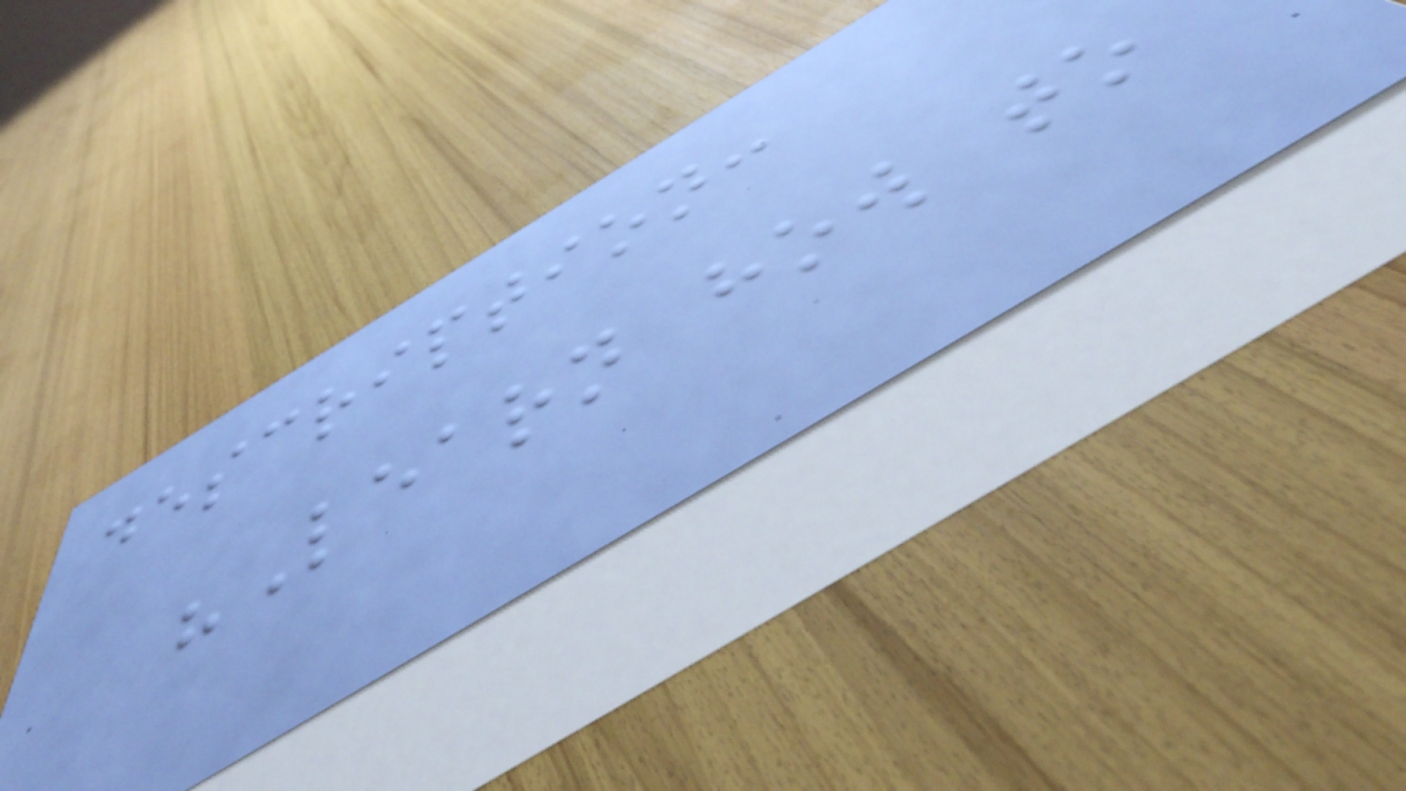description:
"Learn how to
